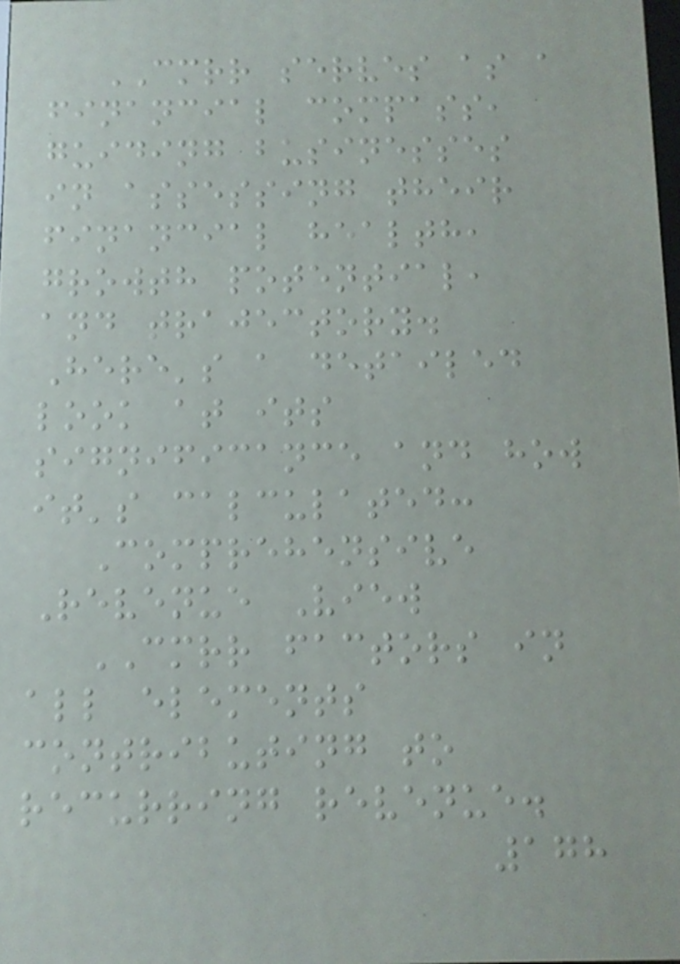CMRR serves as a
financial compass,
guiding businesses
in assessing their
financial health,
growth potential,
and trajectory.
Here's a detailed
look at its
significance and how
it's calculated:
Comprehensive
Revenue View
CMRR factors in
all elements
contributing to
recurring revenue.
178
